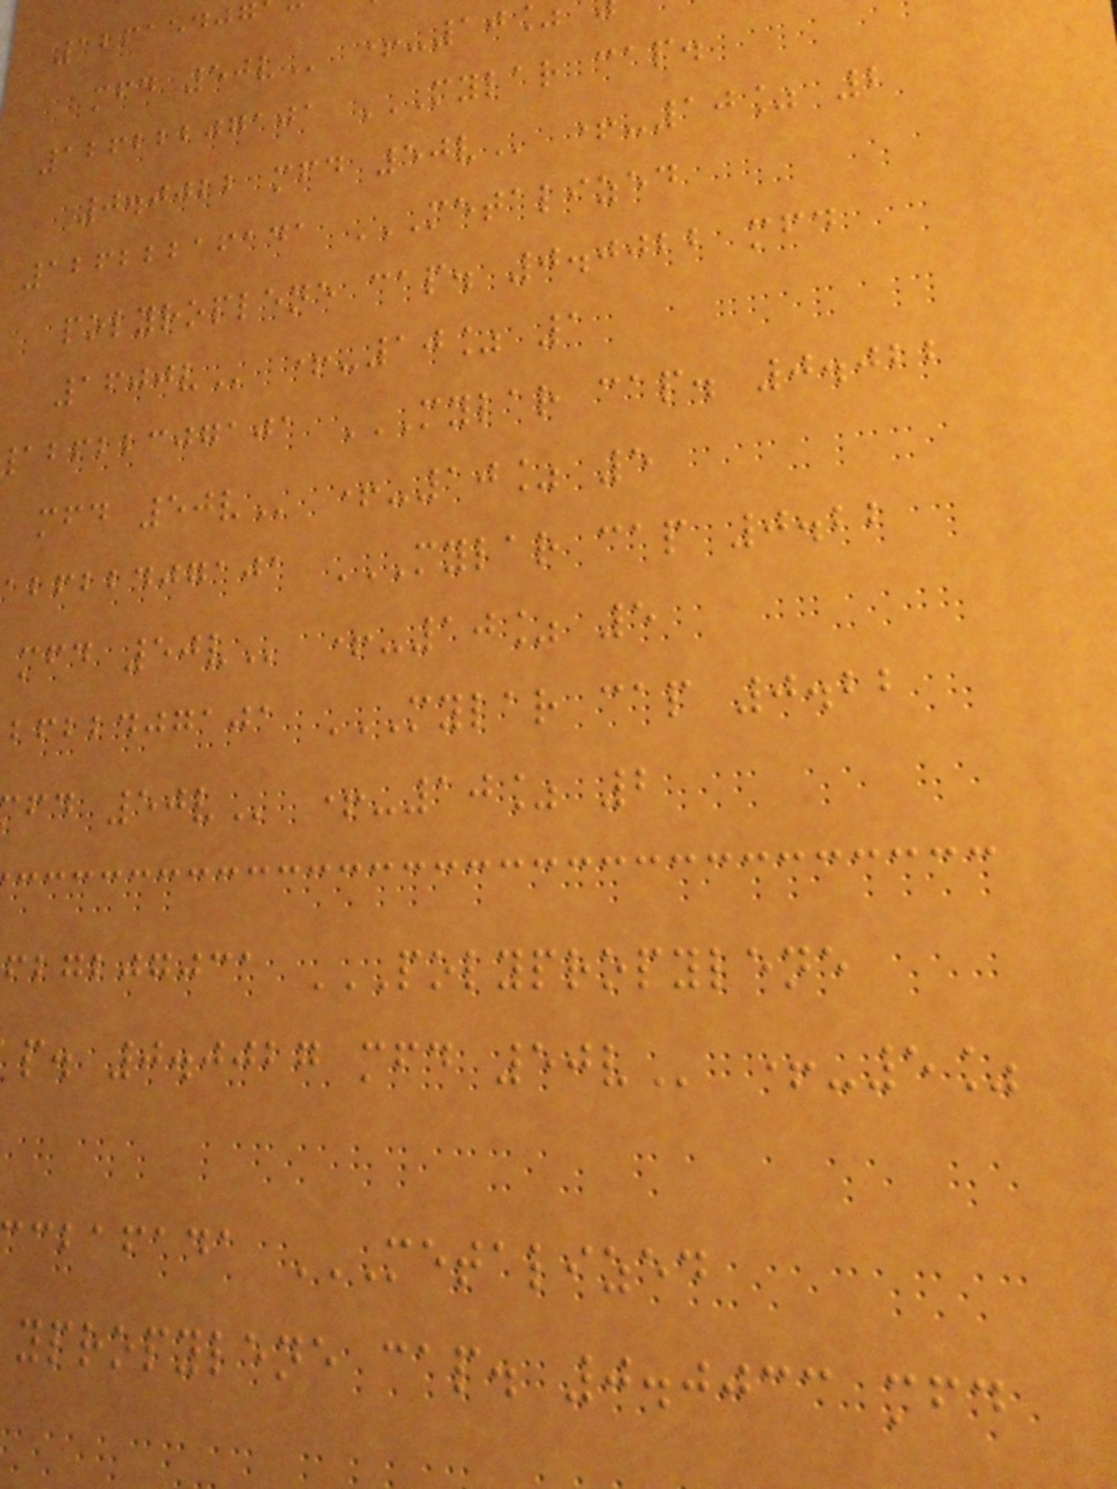12615407
12622207101 MYLAR CAP.
0.0022 mfd
12622216141 METALIZED
polyroplene cap. 0.0022 mfd
+-10% 1
p. 0.0027 mfd
ypropylene cap. 0.0033 mfd
